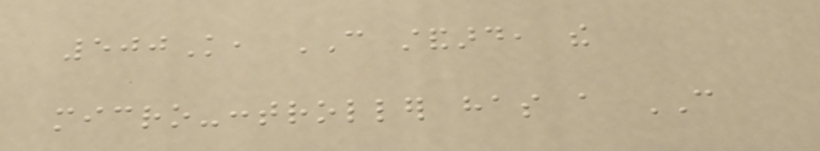500K, CAN standard, the
micro-controller has a CAN
